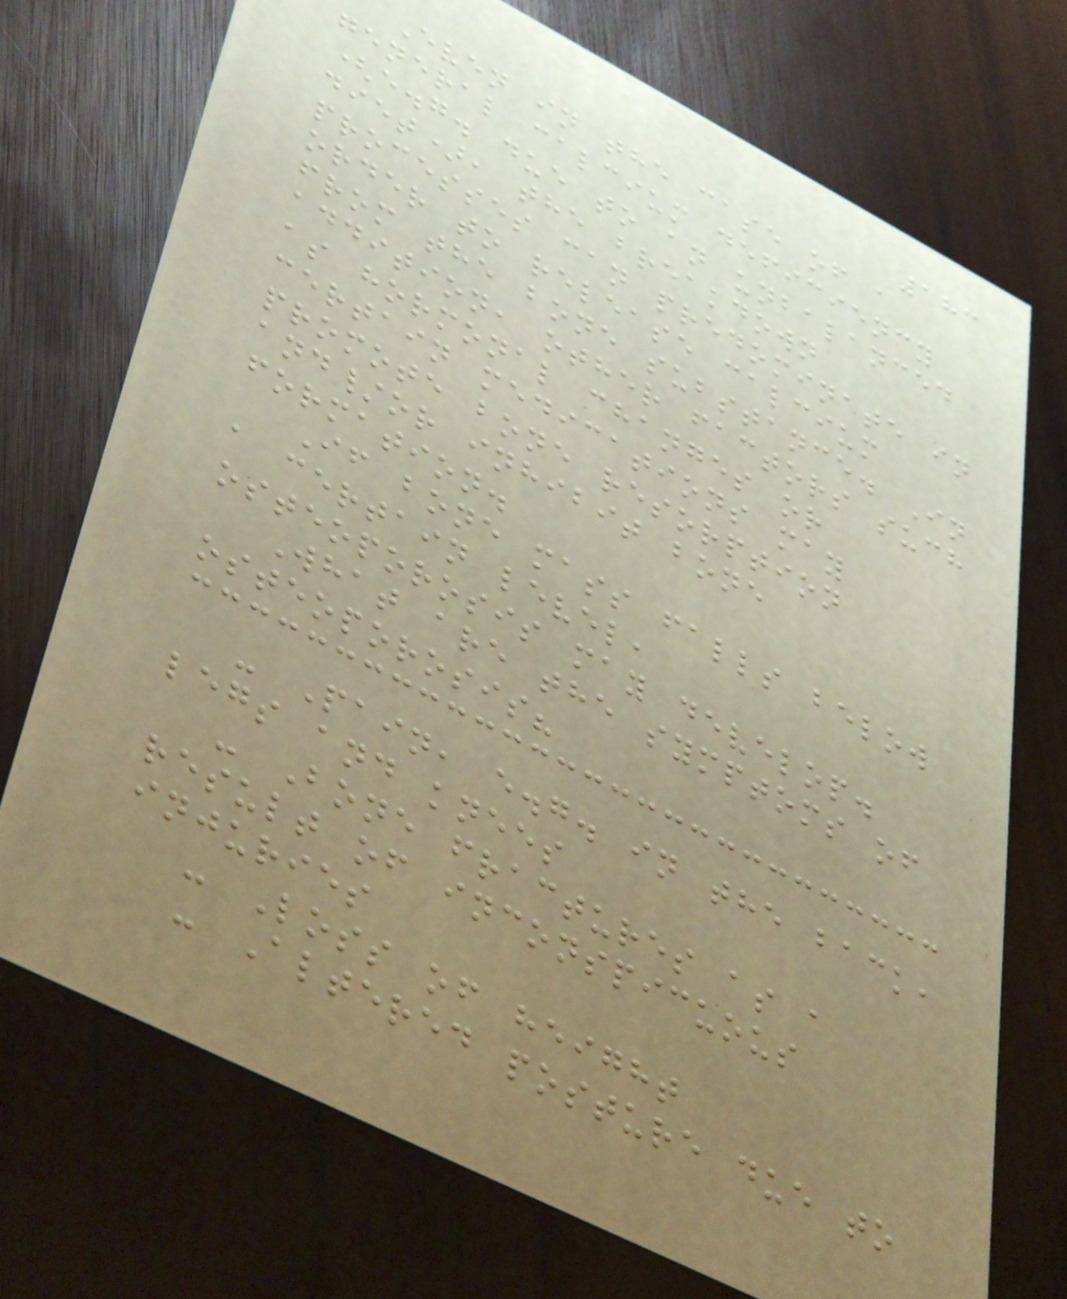183
Even in the case of a
general calcium deficiency
(e.g. due to an unbalanced
diet), the breakdown
processes can predominate in
order to release calcium
from the bone substance. In
addition, other factors such
as hormonal changes or
certain medications may
promote bone resorption
and/or inhibit bone
formation.
If bone mass falls below
a certain level,
osteoporosis may develop.
What are the symptoms of
osteoporosis?
- Pain, e.g. in the back,
legs and knees
- Bone fractures as a
result of inconspicuous
injuries
- Loss of height
- Altered posture due to
